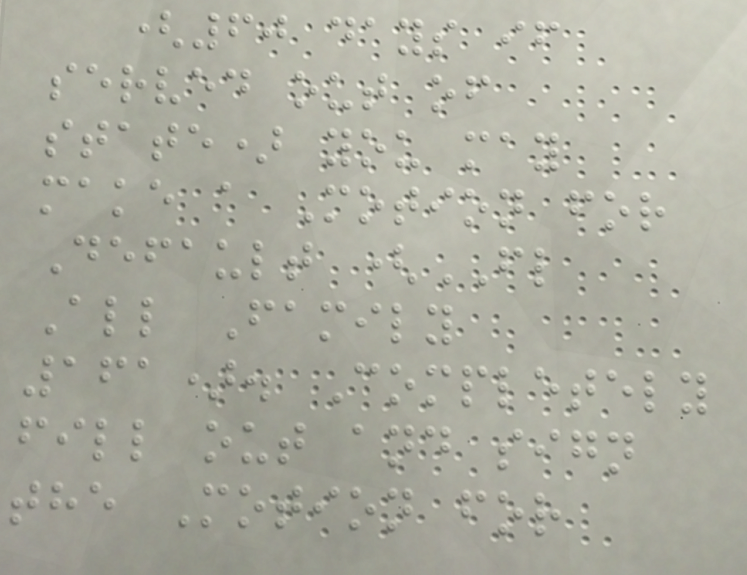(60 days if
served out of
state) you may
make a Motion for
Default (FL
All Family
161). Completely
fill out and sign
the Motion for
